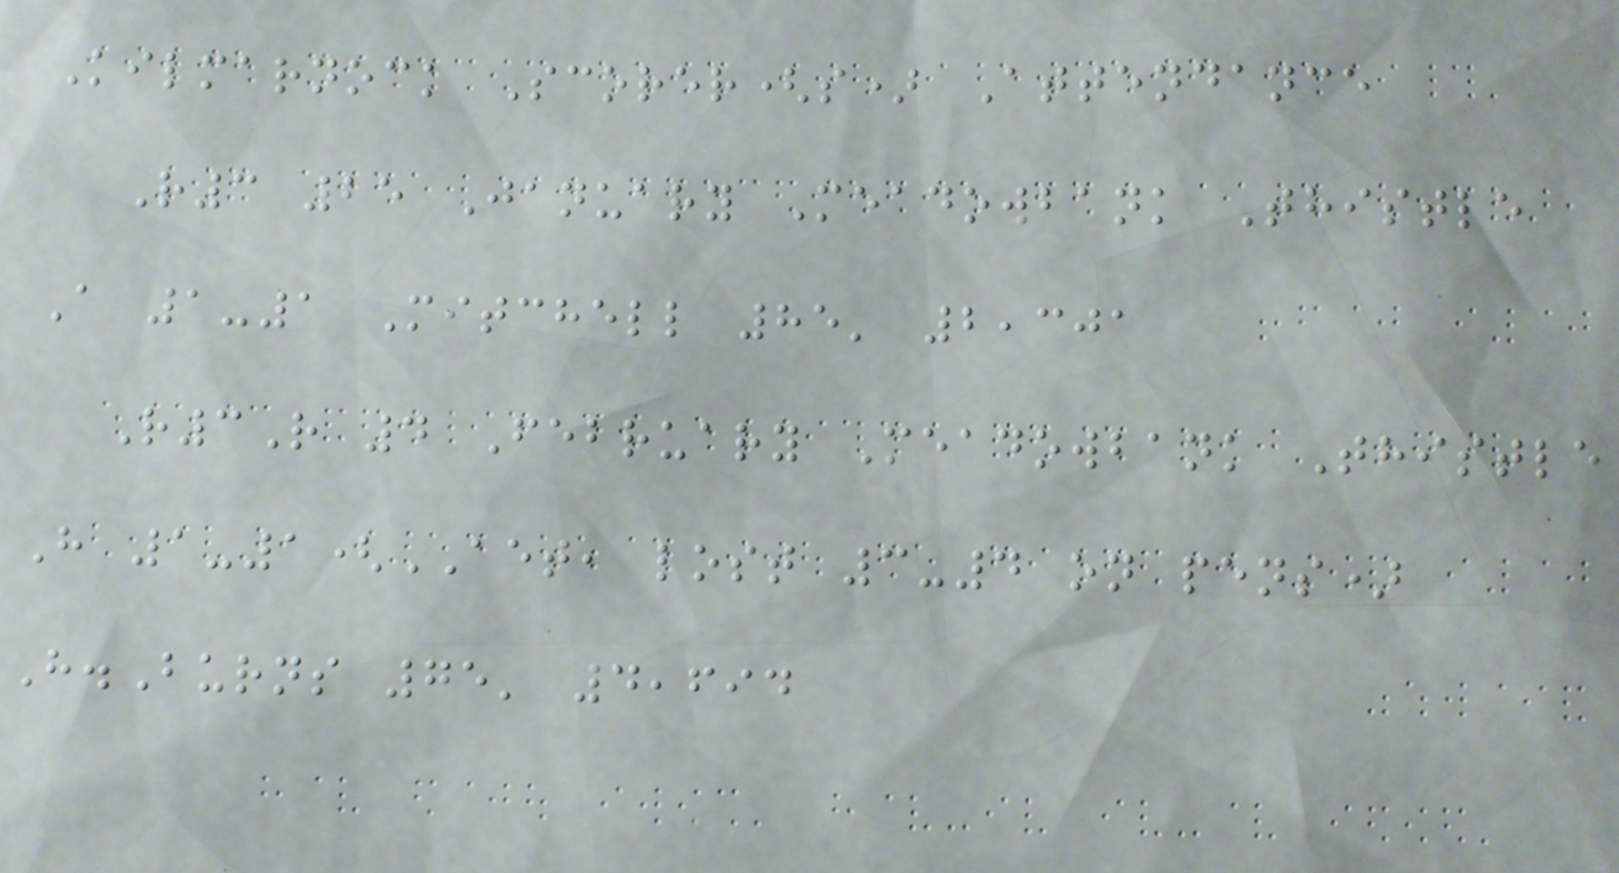Kilmarnock Scorer(s) Attendance
R3 25 January Meadowbank Thistle
A 1-1 Mitchell 85' 2,301
R3R 4 February Meadowbank Thistle
H 1-1(AET, lost 3-4 on pens)
H.Burns 75' 4,694
